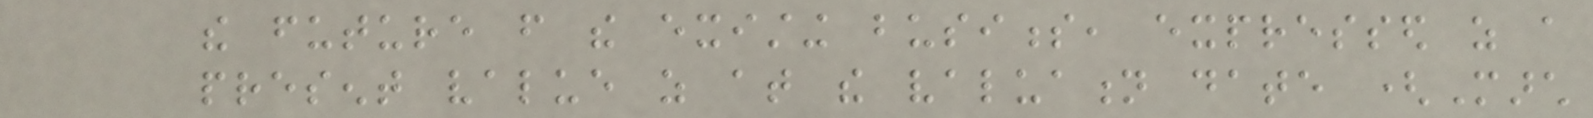the future from the existing business, expressed as a
present value as at the valuation date (March
